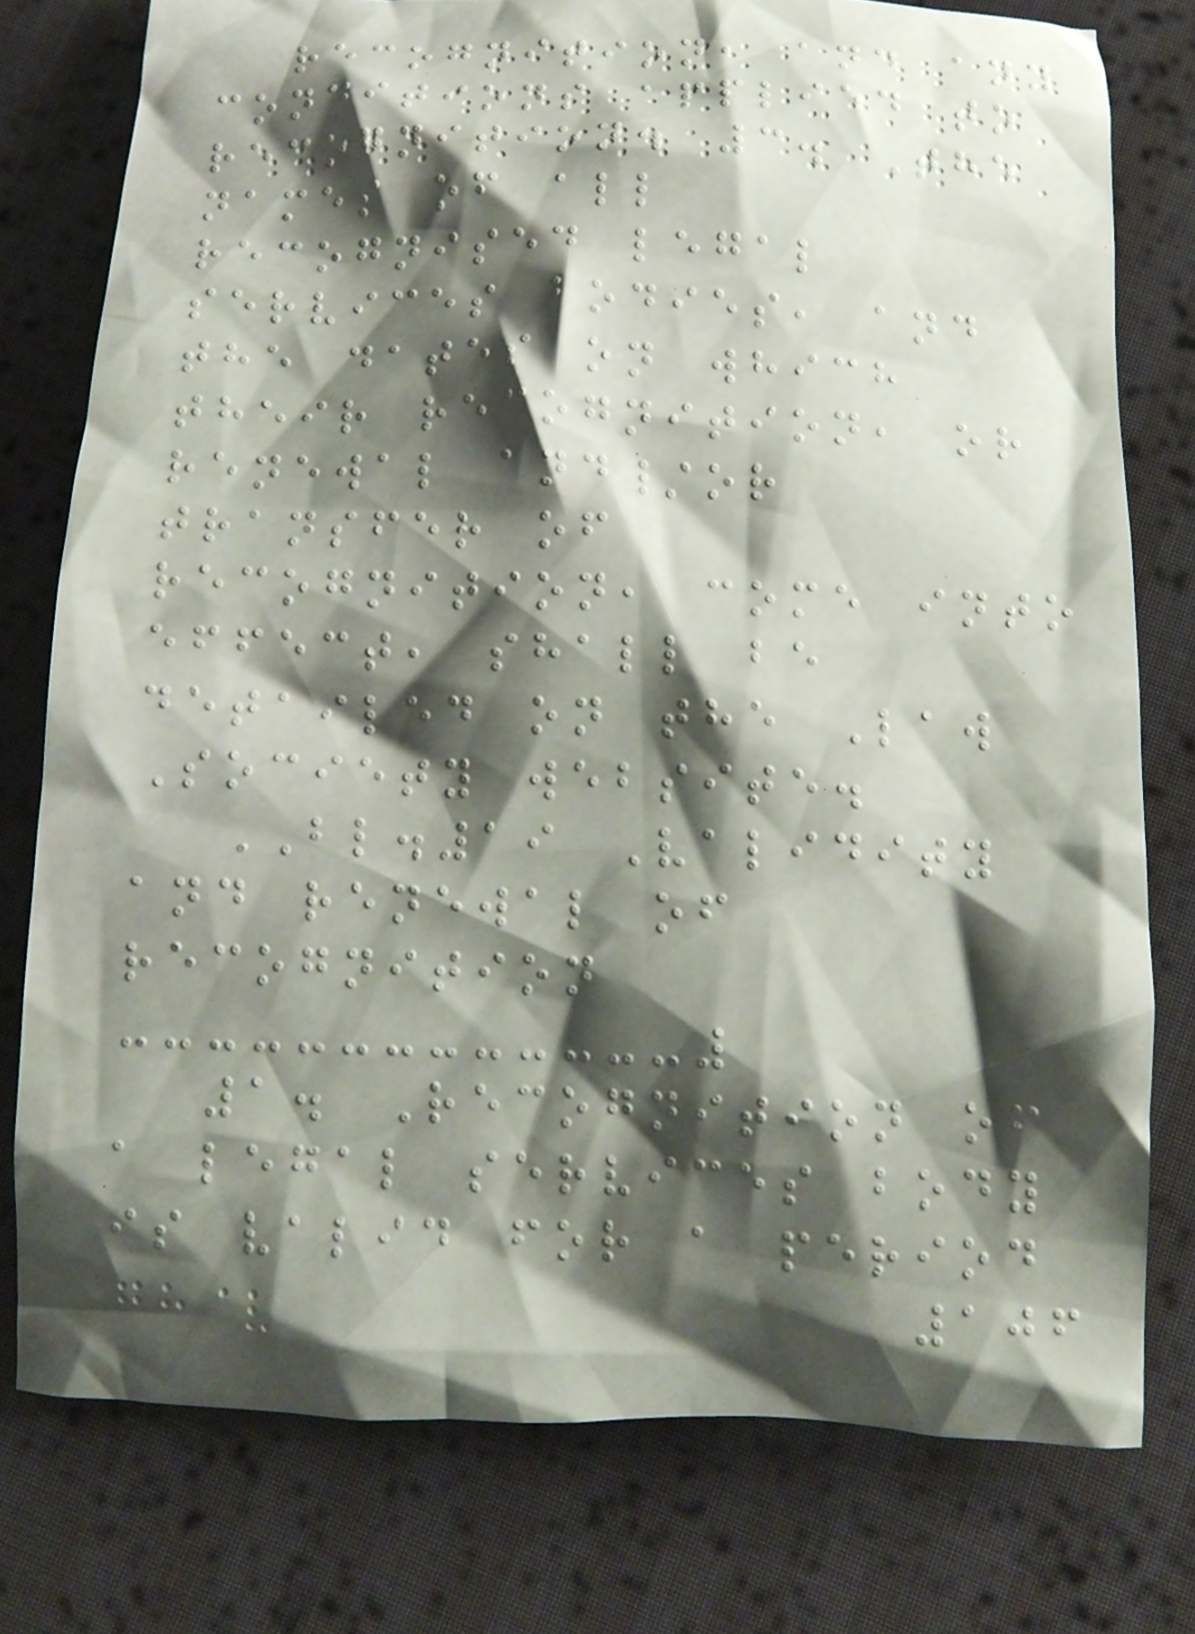recognition, and any
conditions applied to
recognition. 3. The
names of all
recognised legal
services bodies, and
the dates on which
their recognition, or
renewal and/or
transfer of
recognition, come into
effect, shall be
detailed on the Law
Society website.
BL.19 Validity
and renewal of
recognition
1. Recognition of
a legal services body
is valid for a period
106
